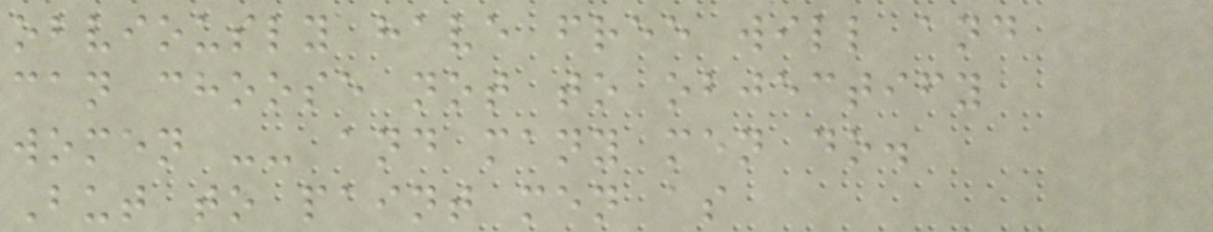obviously have free will and
can choose not to objectify
women -- and many men do.
But to paint men as
